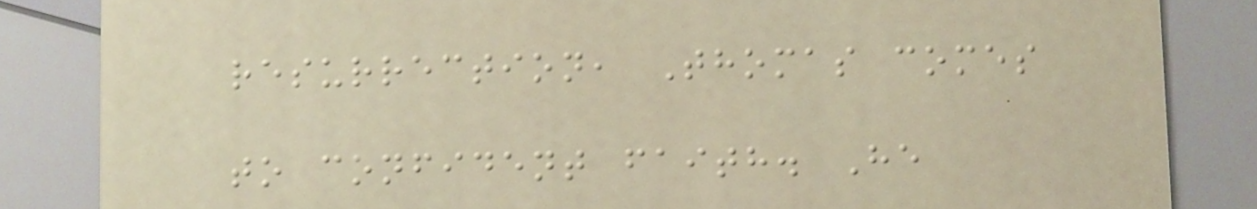resurrection, Thomas comes
to confident faith. He
